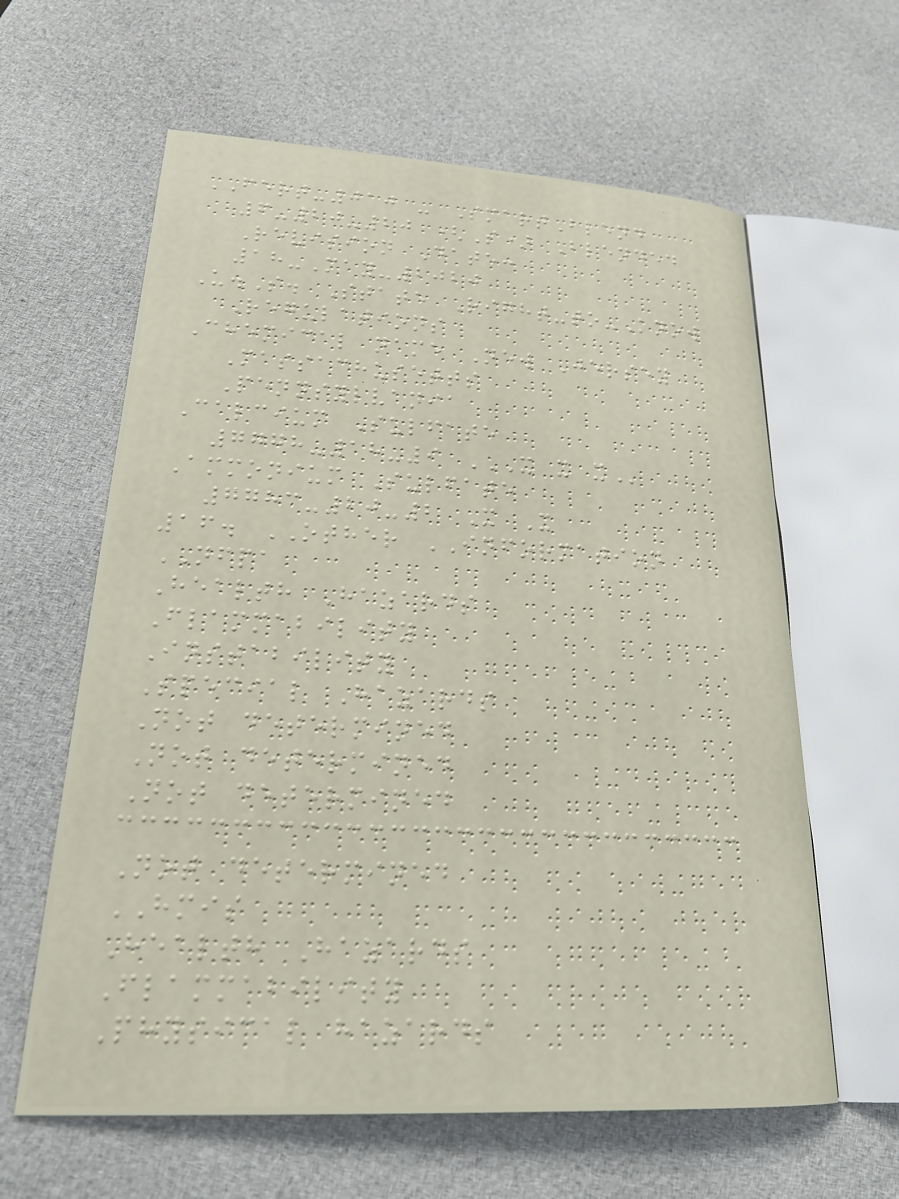FERT-010 - SmartBlend
6-20-20 (S) Blended
Revision Date:
18-May-2020
U.S. State Right-to-Know
Regulations
Chemical name New Jersey
Massachusetts
Pennsylvania
Calcium Sulfate
7778-18-9 X X X
Ammonium Sulfate
7783-20-2 X X
16. OTHER INFORMATION
NFPA
Health Hazards
Flammability
Instability
Special Hazards
Not determined
Not determined
Not determined
Not determined
HMIS
Health Hazards
Flammability
Physical hazards
